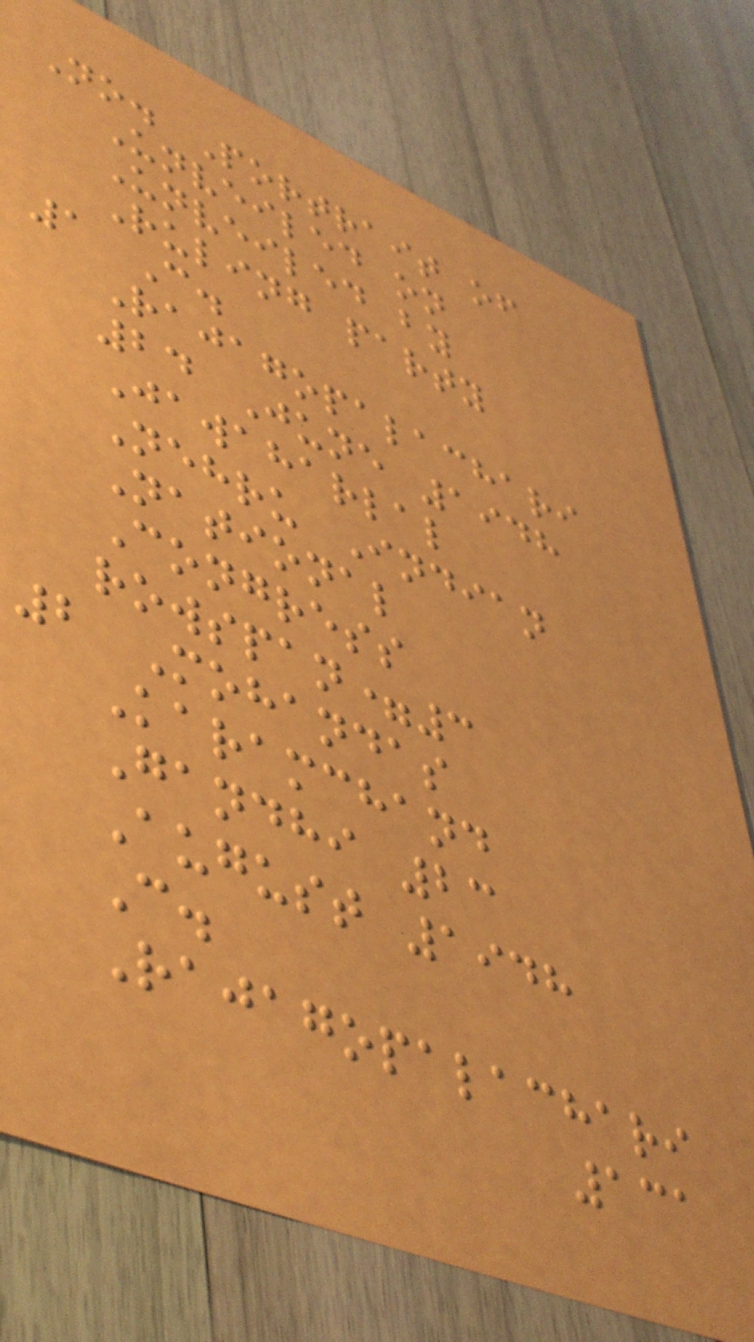No. Portrait of
Unveiled on
Unveiled by
Ruling party
1 C.
Rajagopalachari
24 June 1948
Jawaharlal
Nehru Indian
National
Congress
rowspan=3
2 Mohandas
Karamchand
Gandhi 23
August 1948
C.
Rajagopalachari
131
